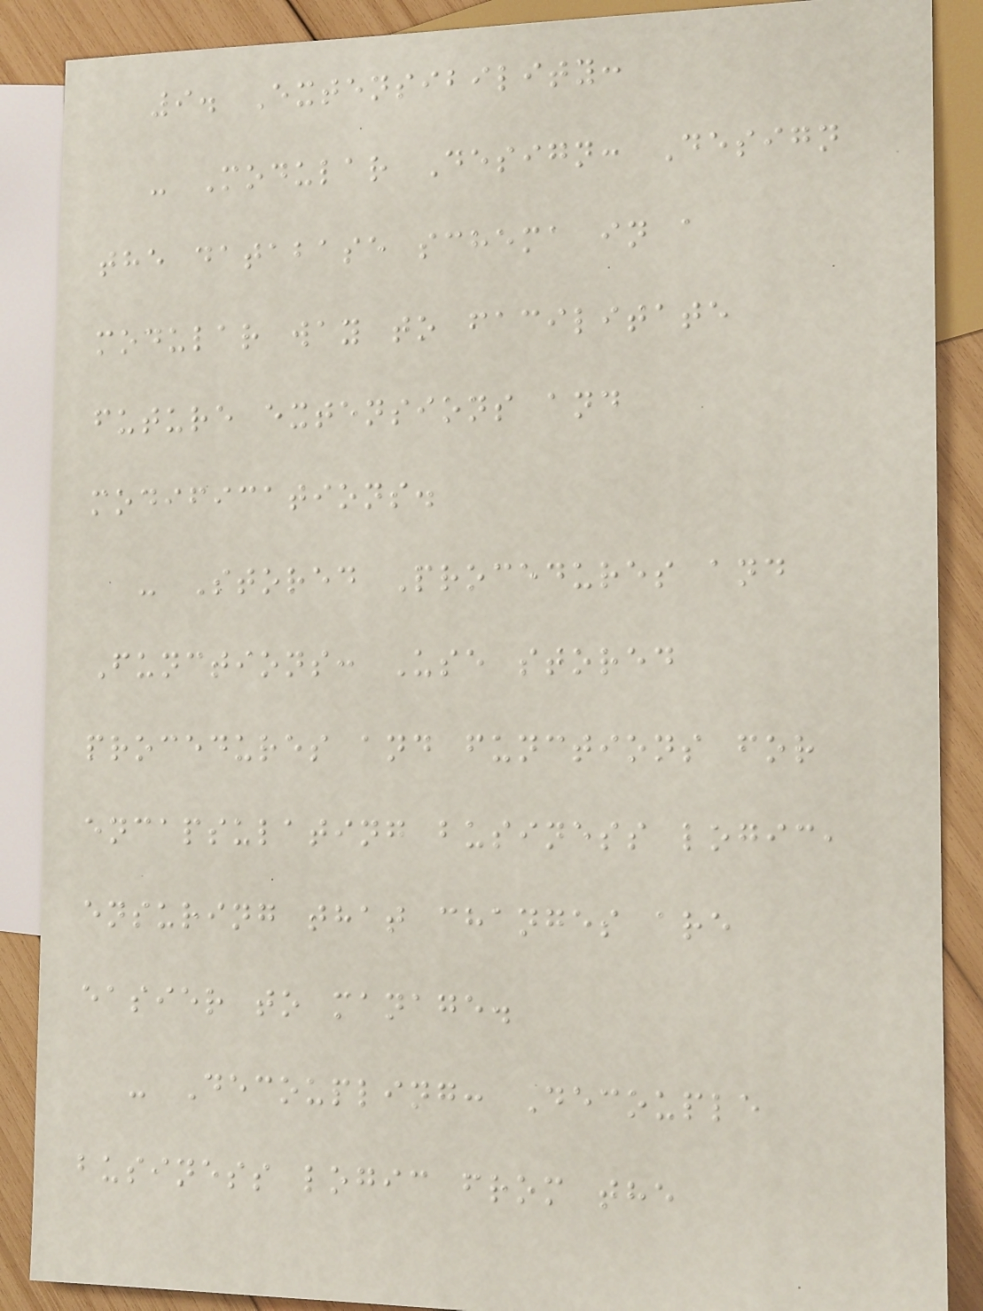9. Extensibility:
- Modular Design: Design
the database schema in a
modular way to facilitate
future extensions and
modifications.
- Stored Procedures and
Functions: Use stored
procedures and functions for
encapsulating business logic,
ensuring that changes are
easier to manage.
- Decoupling: Decouple
business logic from the
